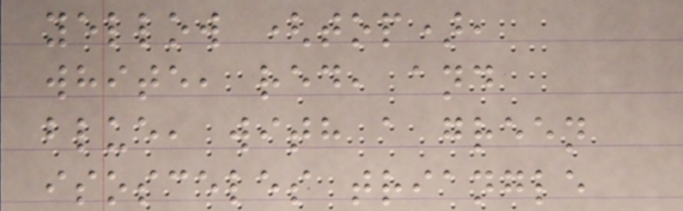yellow (top),
white, red, and
blue, with a green
isosceles triangle
